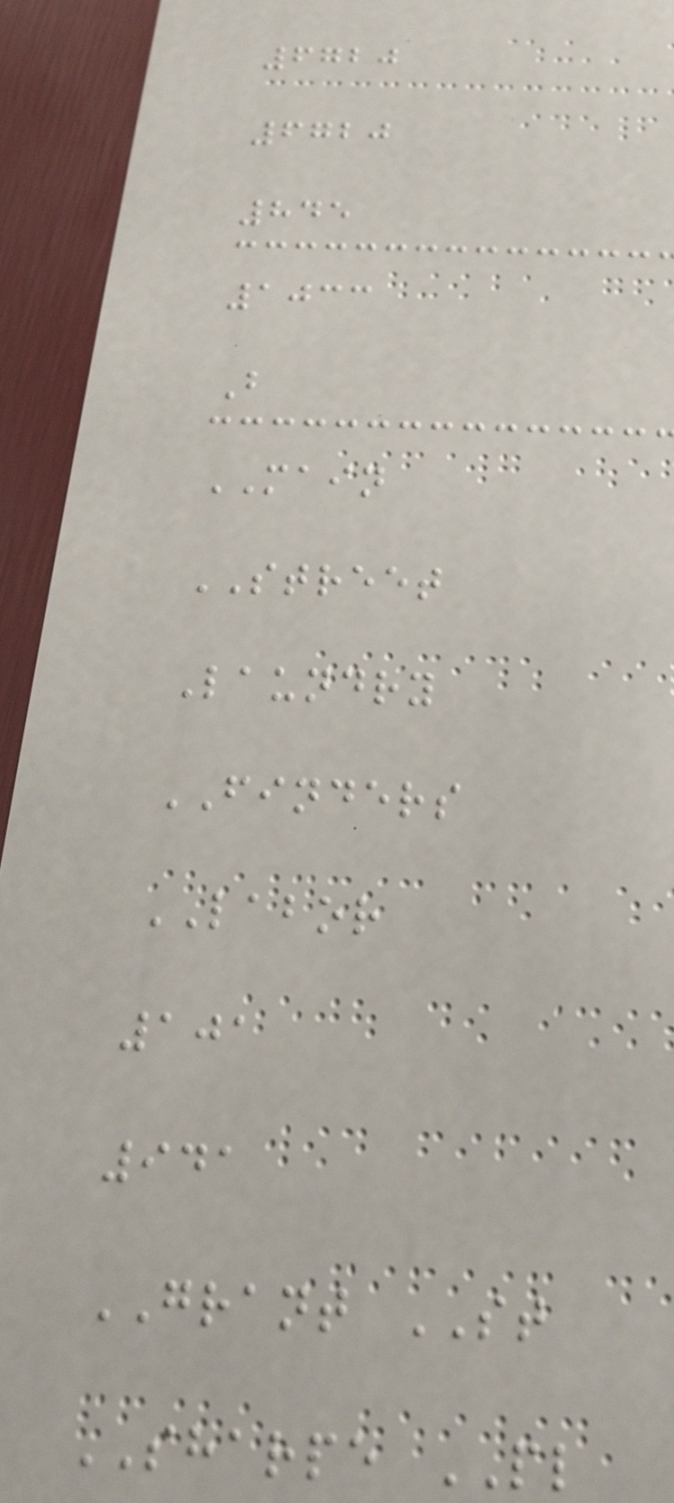6720
6720
845
1033
B
MAIN
STREET
Laundry
FINDERS
LABOR
101
941
GRANT ST
SHARPE PL
